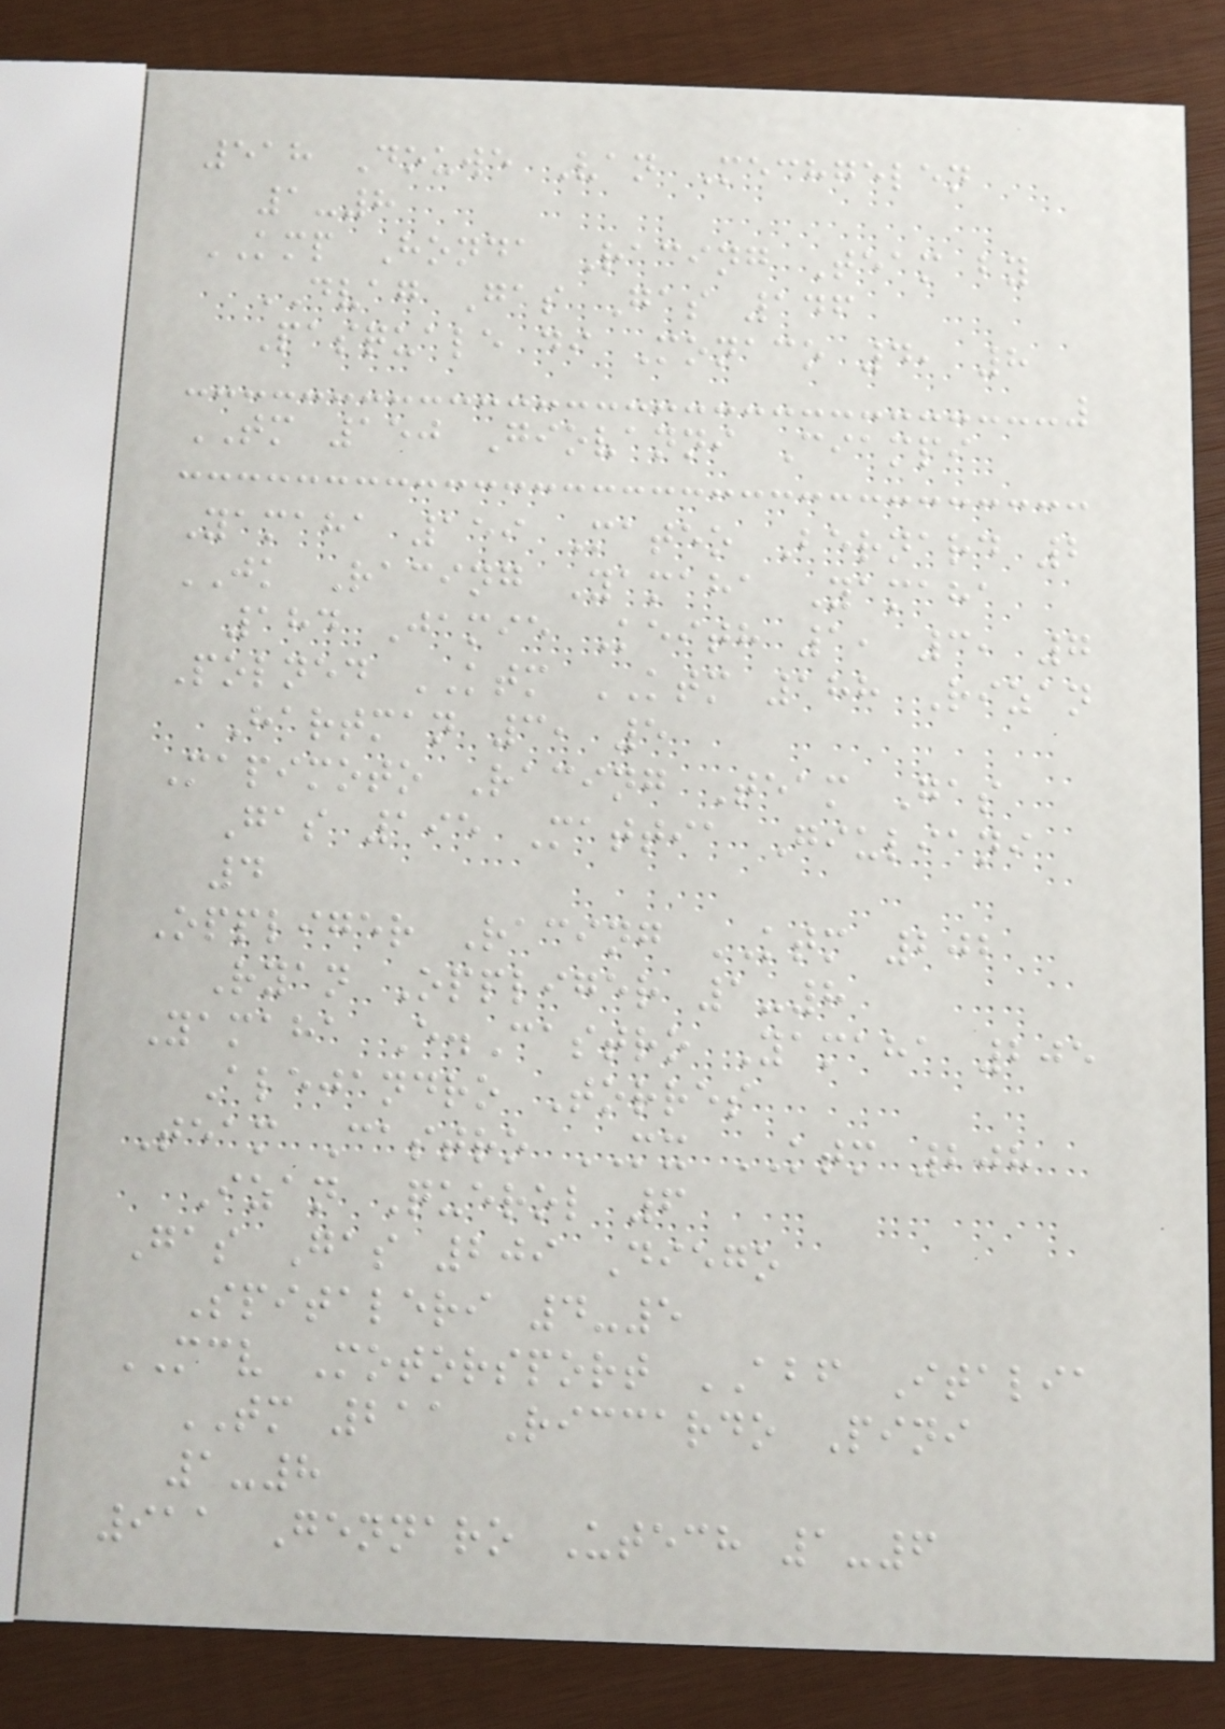518 Douwe Van Mechgelen
1-8
KMP Honda Racing Team by
DVAG Gas Gas 146
Pasquale di Monaco 4, 8
TM 150 Giovanni Ciampi
Yamaha 159 Mateo Bernard 2
JK Racing Yamaha Yamaha
184 Jamie Keith 1, 3, 7
Polned KTM KTM 188 Rizan
Hartman 3, 5
Mapimoto Racing Team Gas
Gas 195 Mattia Giuliani
4
Oppliger Racing KTM 202
Ryan Oppliger 1-8
Yamaha E.Castro Yamaha 205
Alejandro Torres
Team Castro MX KTM 208
Izan Querol 6
Gas Gas 209 Diego
Spitaleri 4-5
MCV Motorsport ABF Italia
TM 211 Riccardo Pini
1-8
911 Gennaro Utech 1-6
